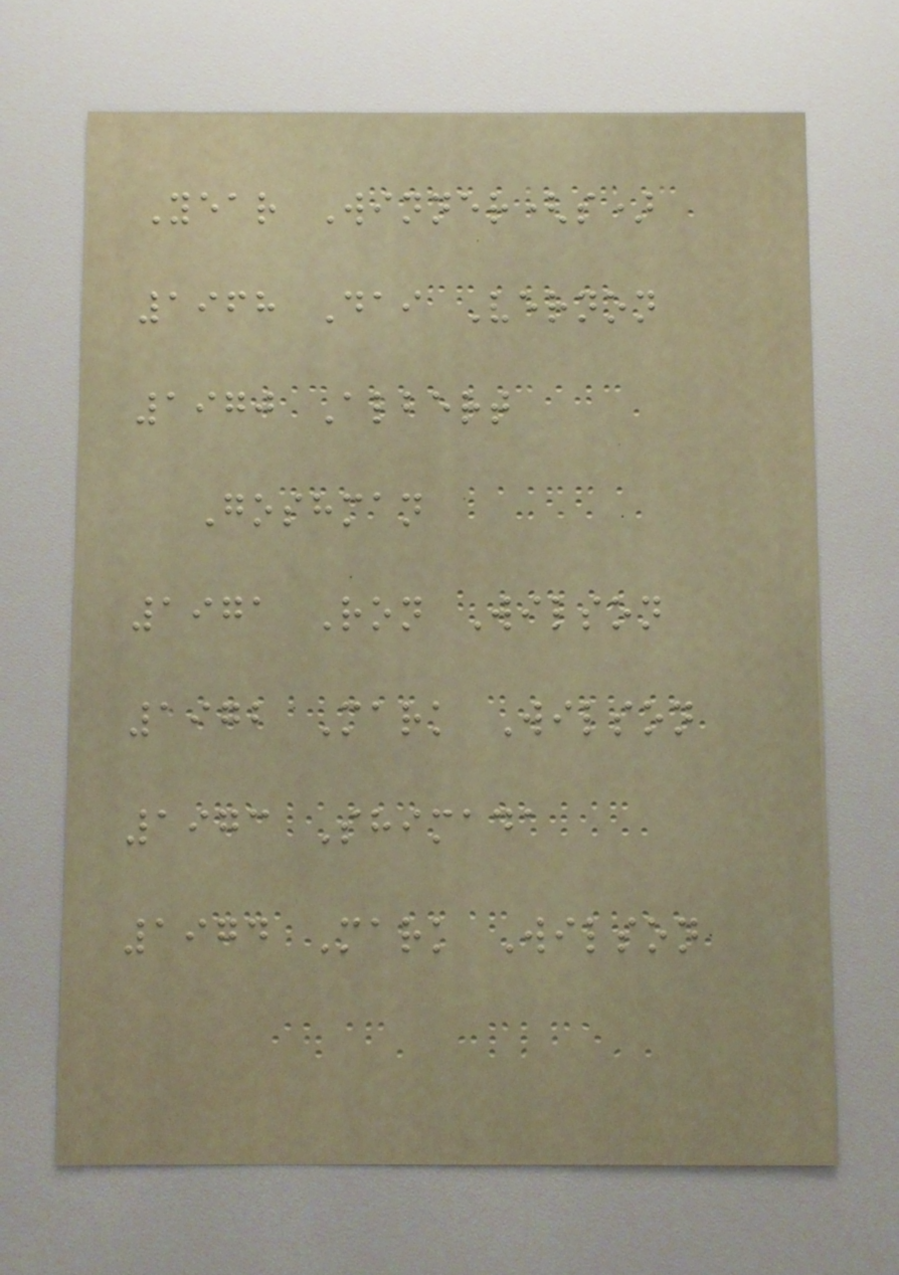Year Winner(s)
1968 Dai Vernon
1970 Albert
Goshman
1971 Ron Wilson
1972 Mark Wilson
1973 Shimada
1974 Mark Wilson
